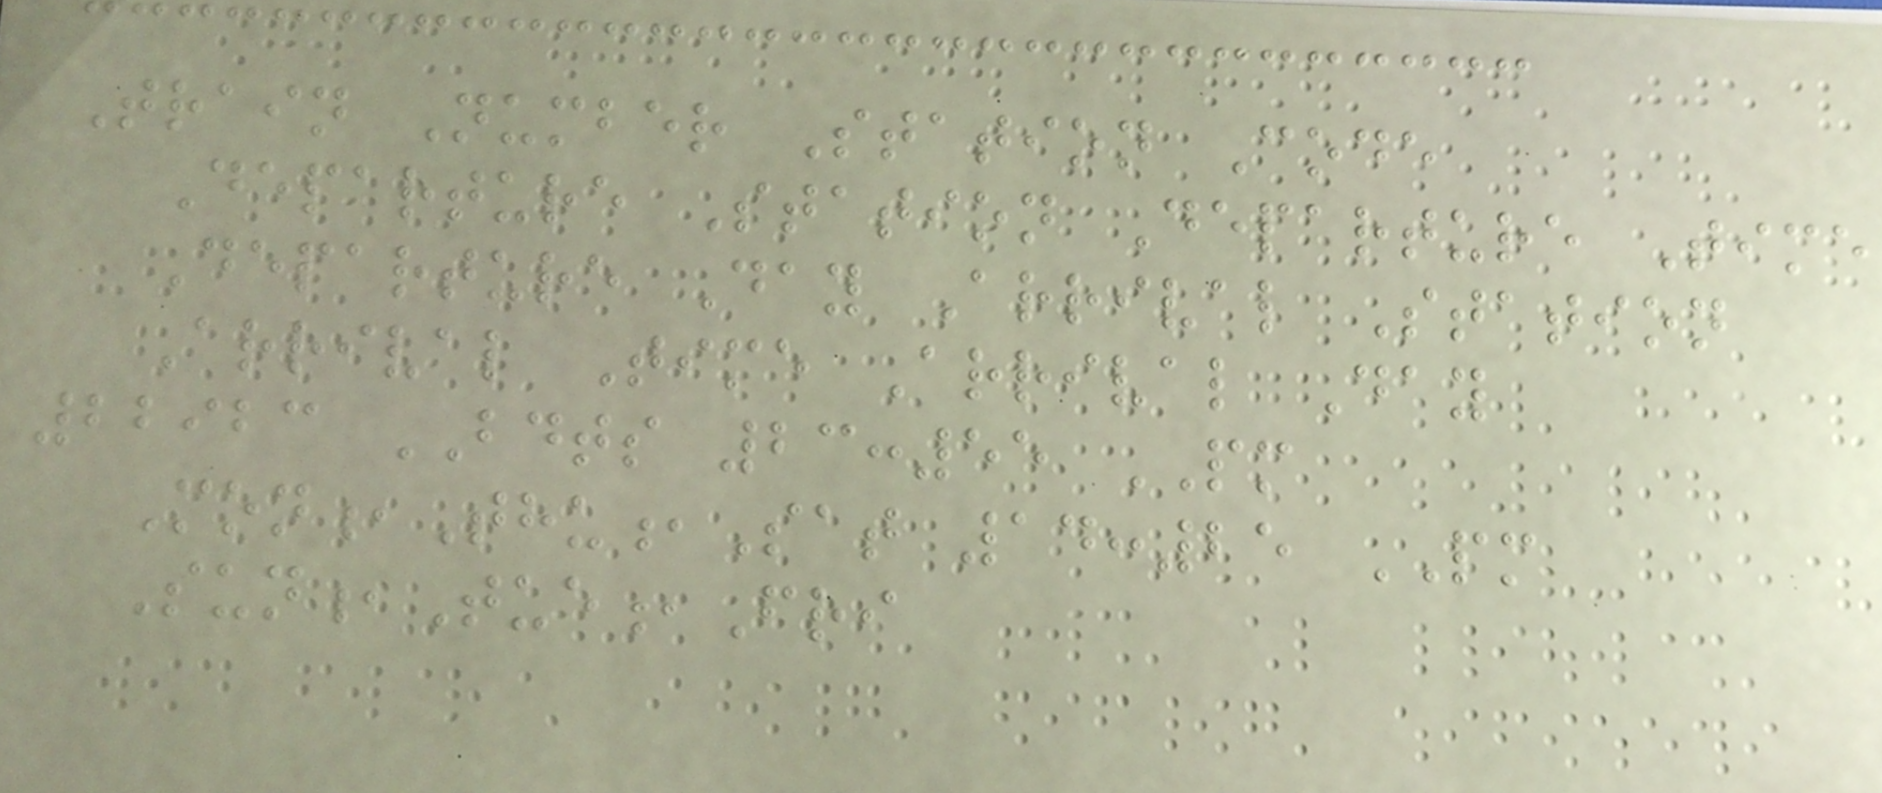Train Number Station Code
Departure Station Departure Time
Departure Day Arrival Station
Arrival Time Arrival Day
22923 BDTS 23:55 PM
Mon,Thu,Sat 14:25 PM
Sun,Tue,Fri
